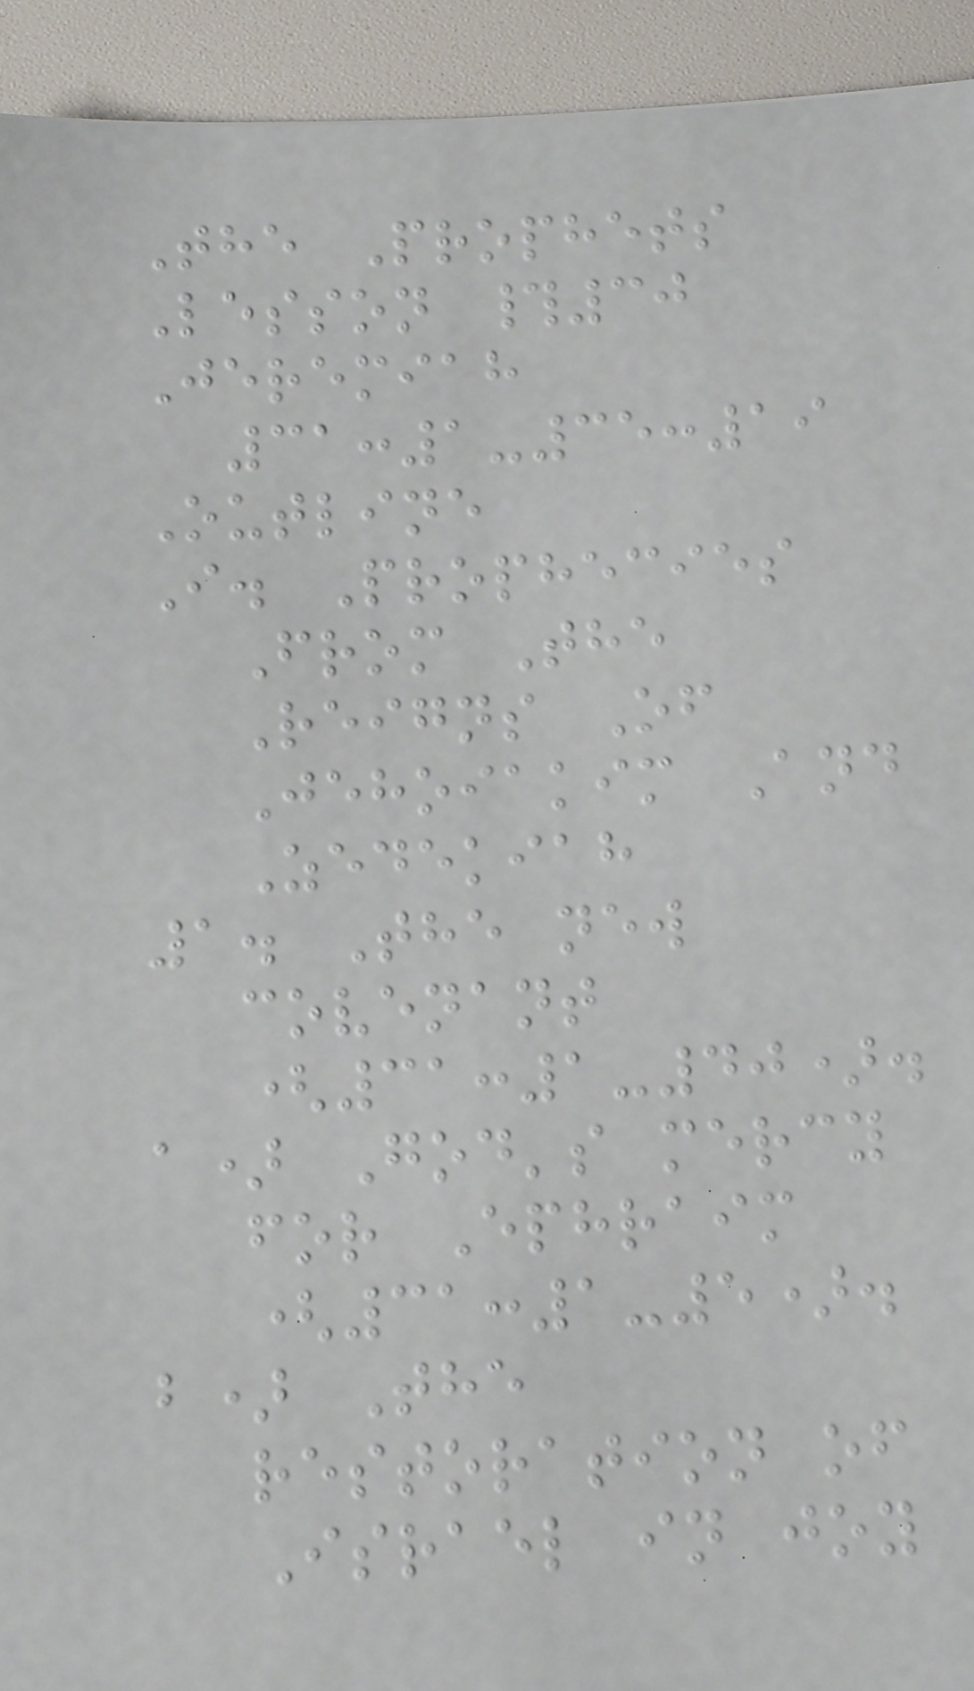The Prophets
Lesson #30
Jeremiah
31:1-35:19
Outline
I. Prophecies
From The
Reigns Of
Jehoiakim And
Zedekiah
1. The new
covenant
(31:1-40).
a) God's mercy
for Ephraim
(31:1-5).
b) The
restoration of
Israel in joy
